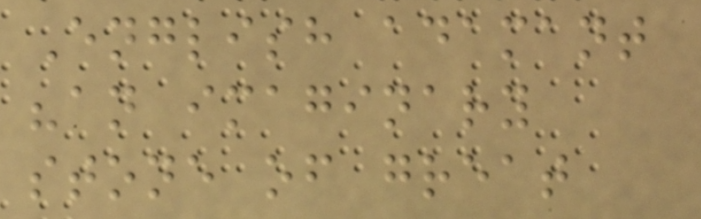English adamant
"an imaginary
stone of great
